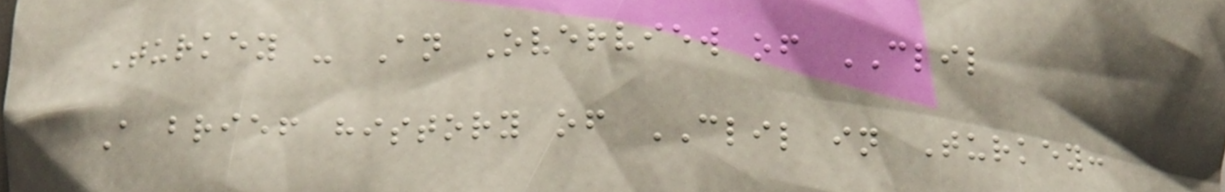Turkey - An Overview of CLIL
A brief history of CLIL in Turkey:
